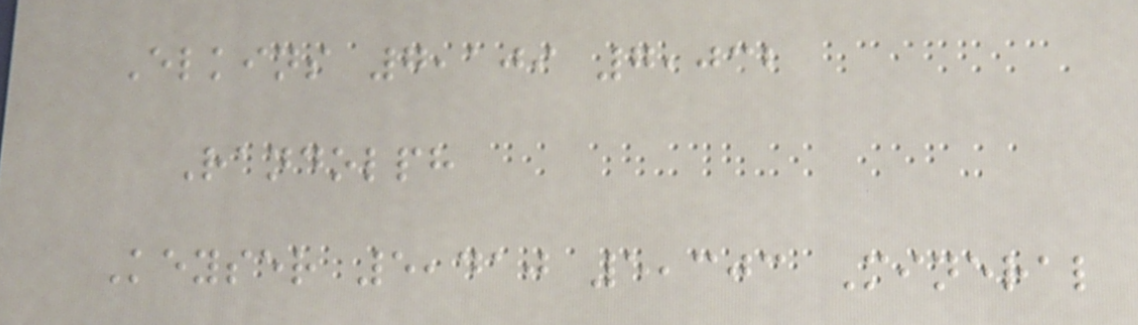Elkins 7,109 7,032
Randolph
Keyser 5,410 5,303 Mineral
